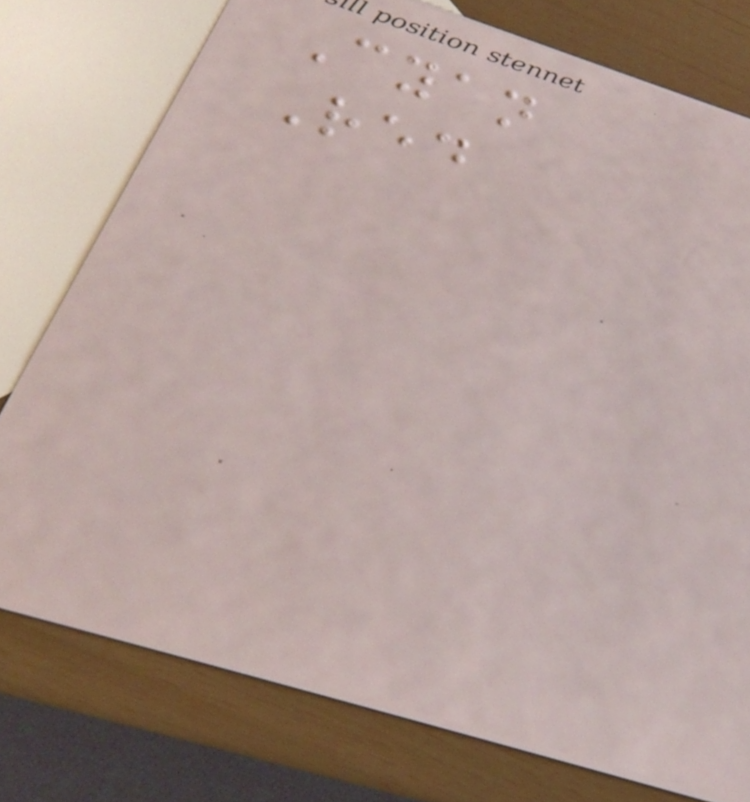Cyan
Red
